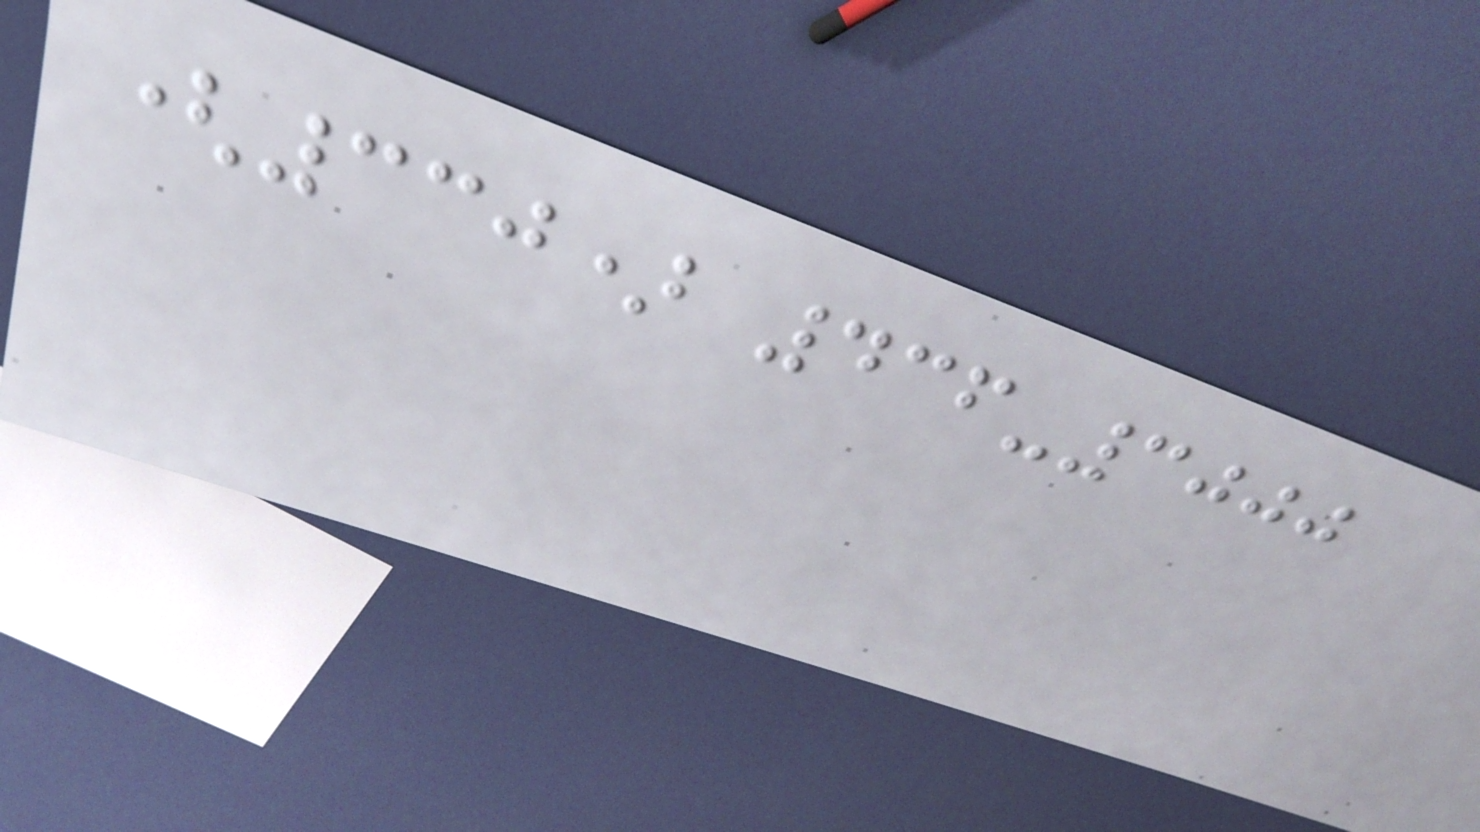(330) 436-3000
